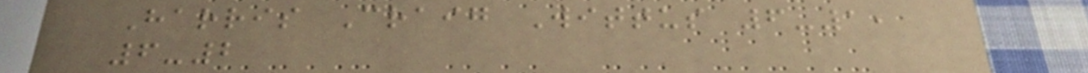Harris Craig Wittus 6-1,
6-2
